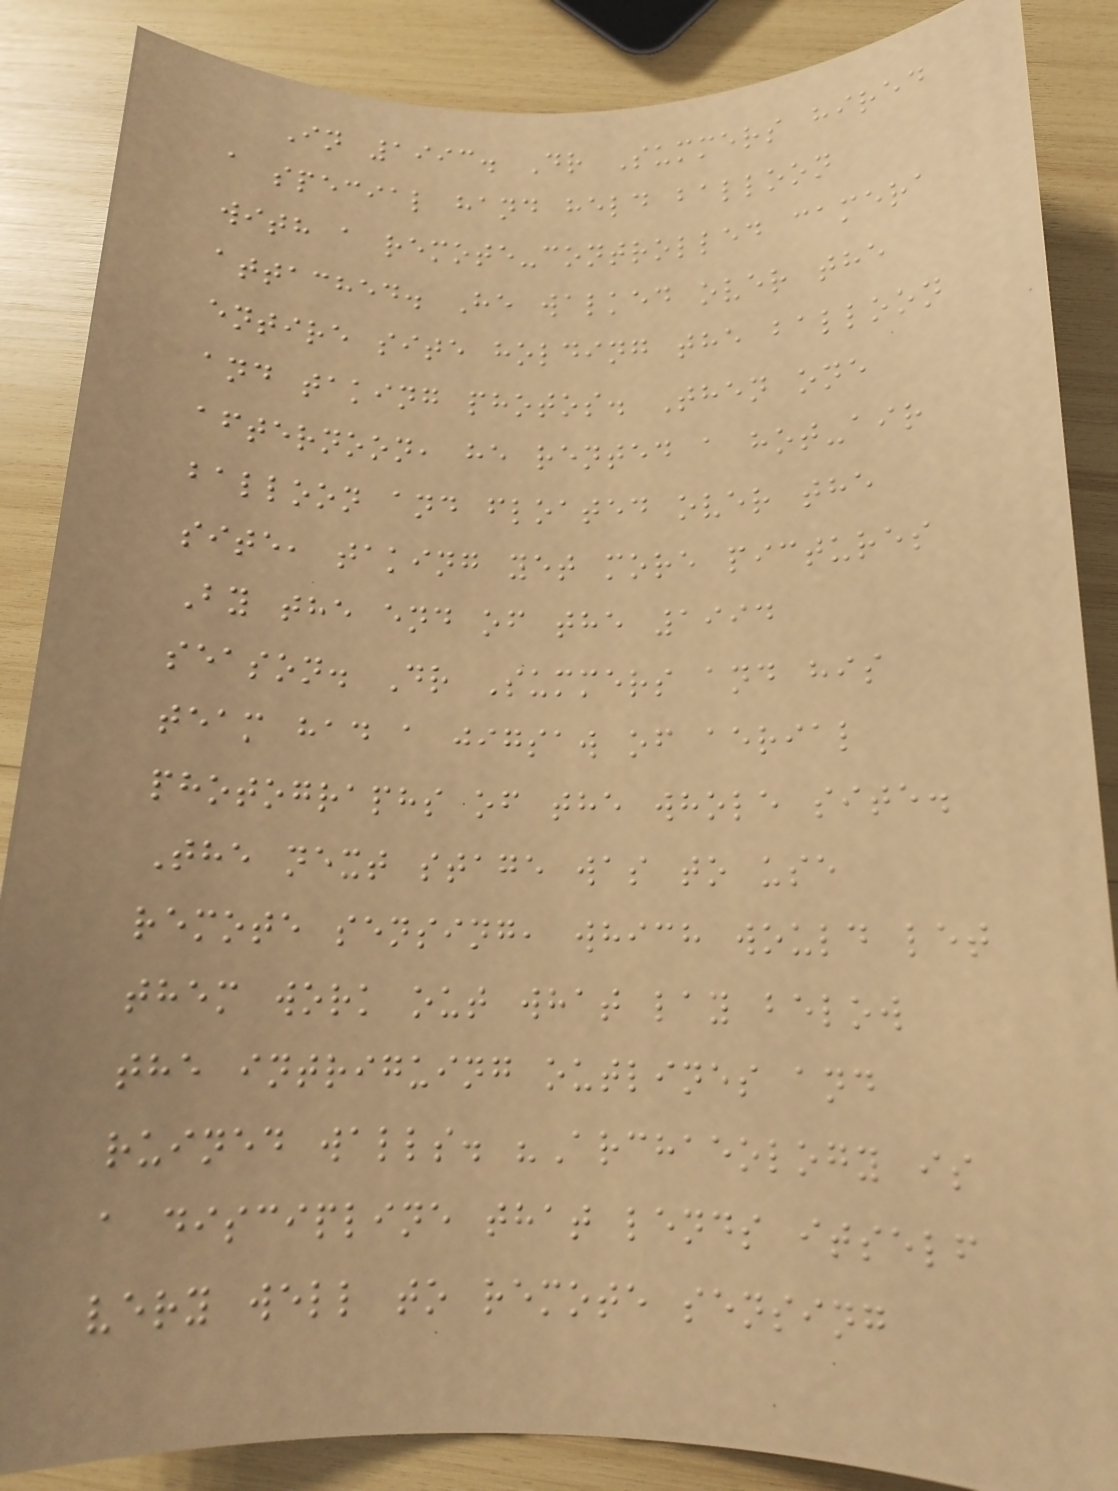In 1993. Dr Summers hired
a special hand held balloon
with a remote-controlled camera
attached. He walked over the
entire site holding the balloon
and taking photos. Then one
afternoon, he rented a hot-air
balloon and floated over the
site, taking yet more pictures
By the end of the 1994
season. Dr Summers and his
team had a jigsaw of aerial
photographs of the whole site.
The next stage was to use
remote sensing, which would let
them work out what lay below
the intriguing outlines and
ruined walls. "Archaeology is
a discipline that lends itself
very well to remote sensing
